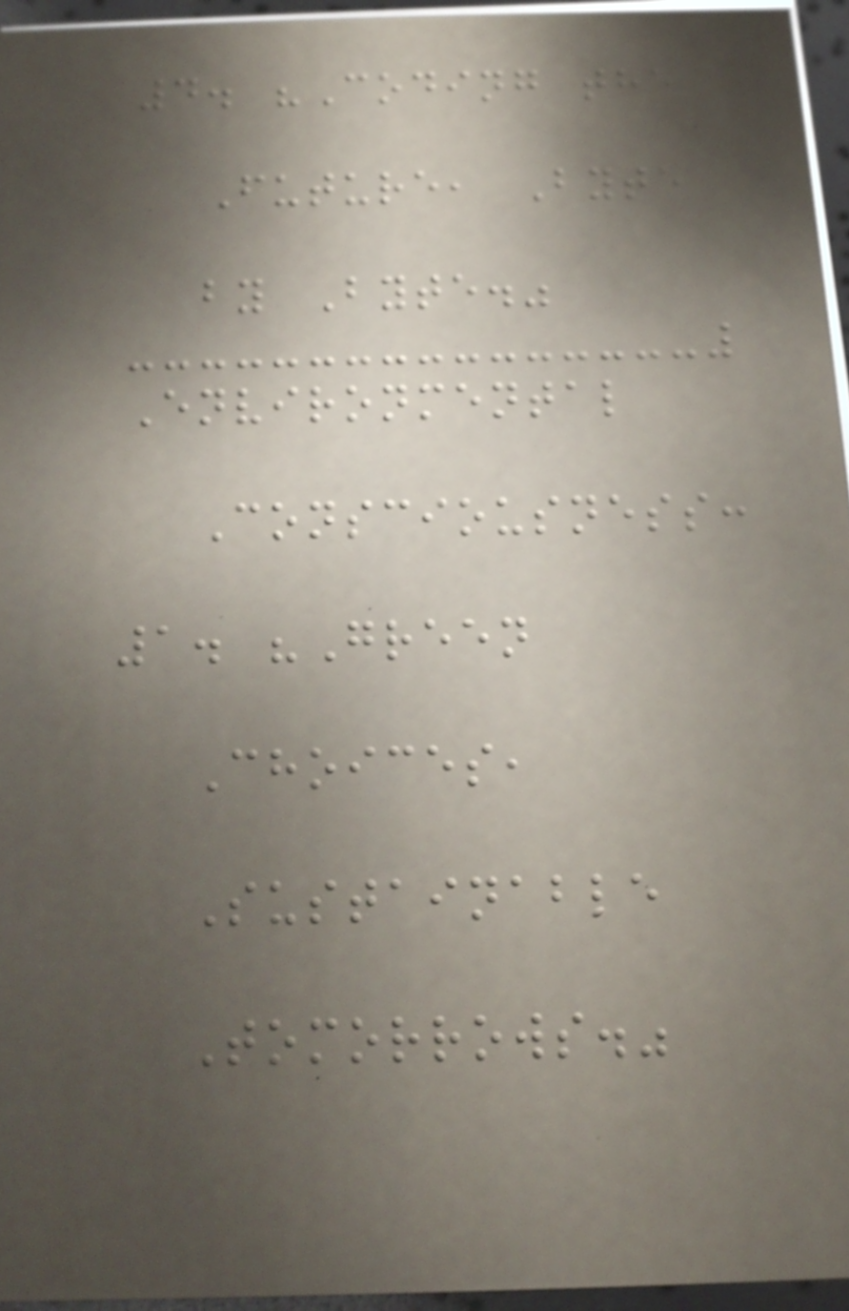4. "Coding the
Future, Byte
by Byte."
Environmental
Consciousness:
1. "Green
Choices,
Sustainable
Tomorrows."
